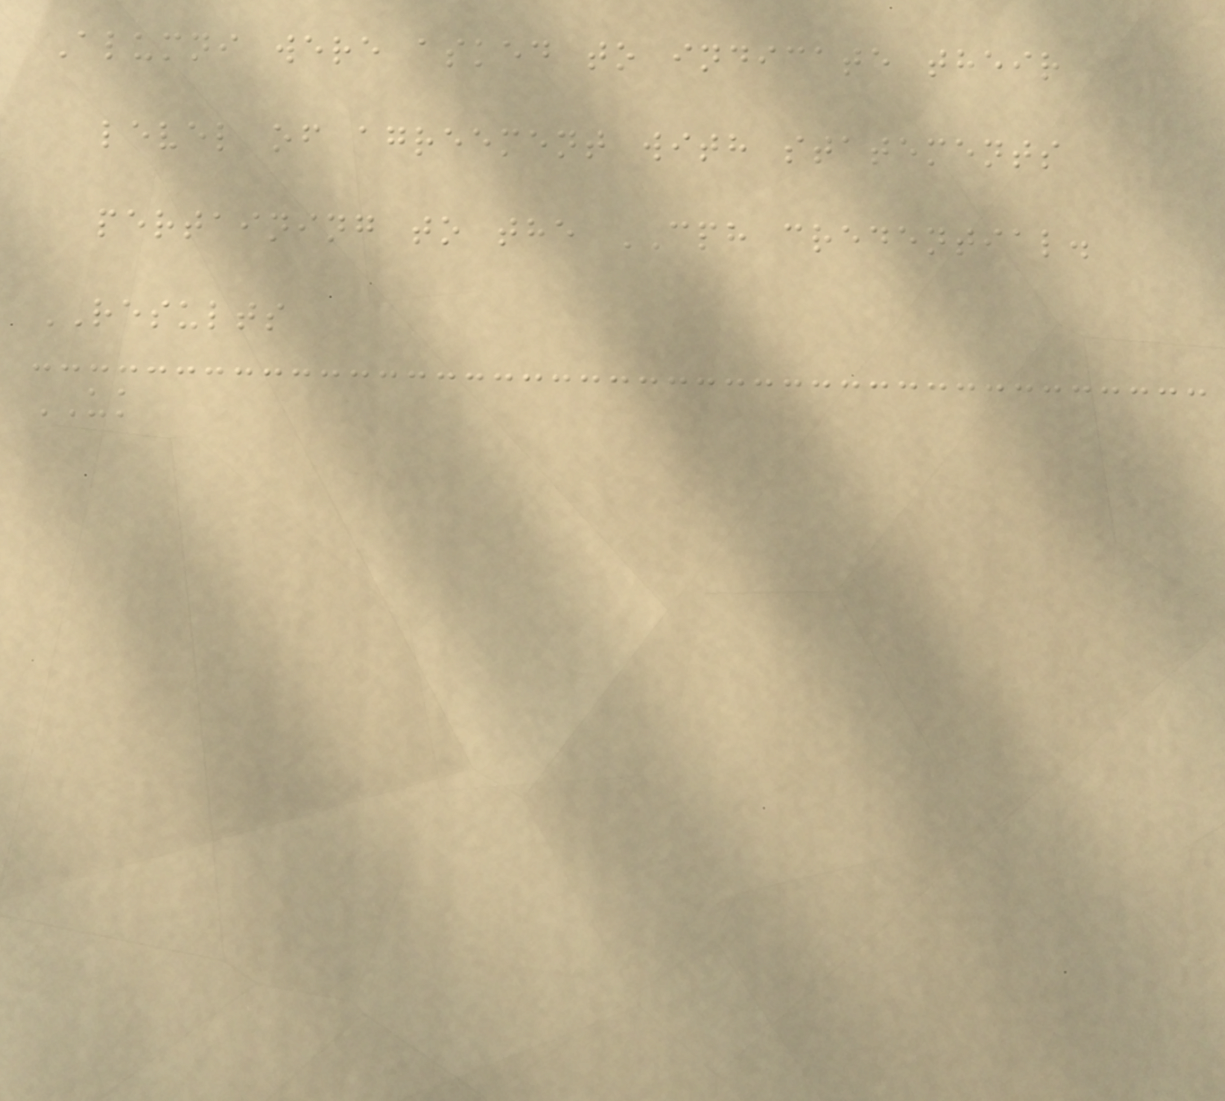Alumni were asked to indicate their
level of agreement with statements
pertaining to the CPH credential.
RESULTS
UK
